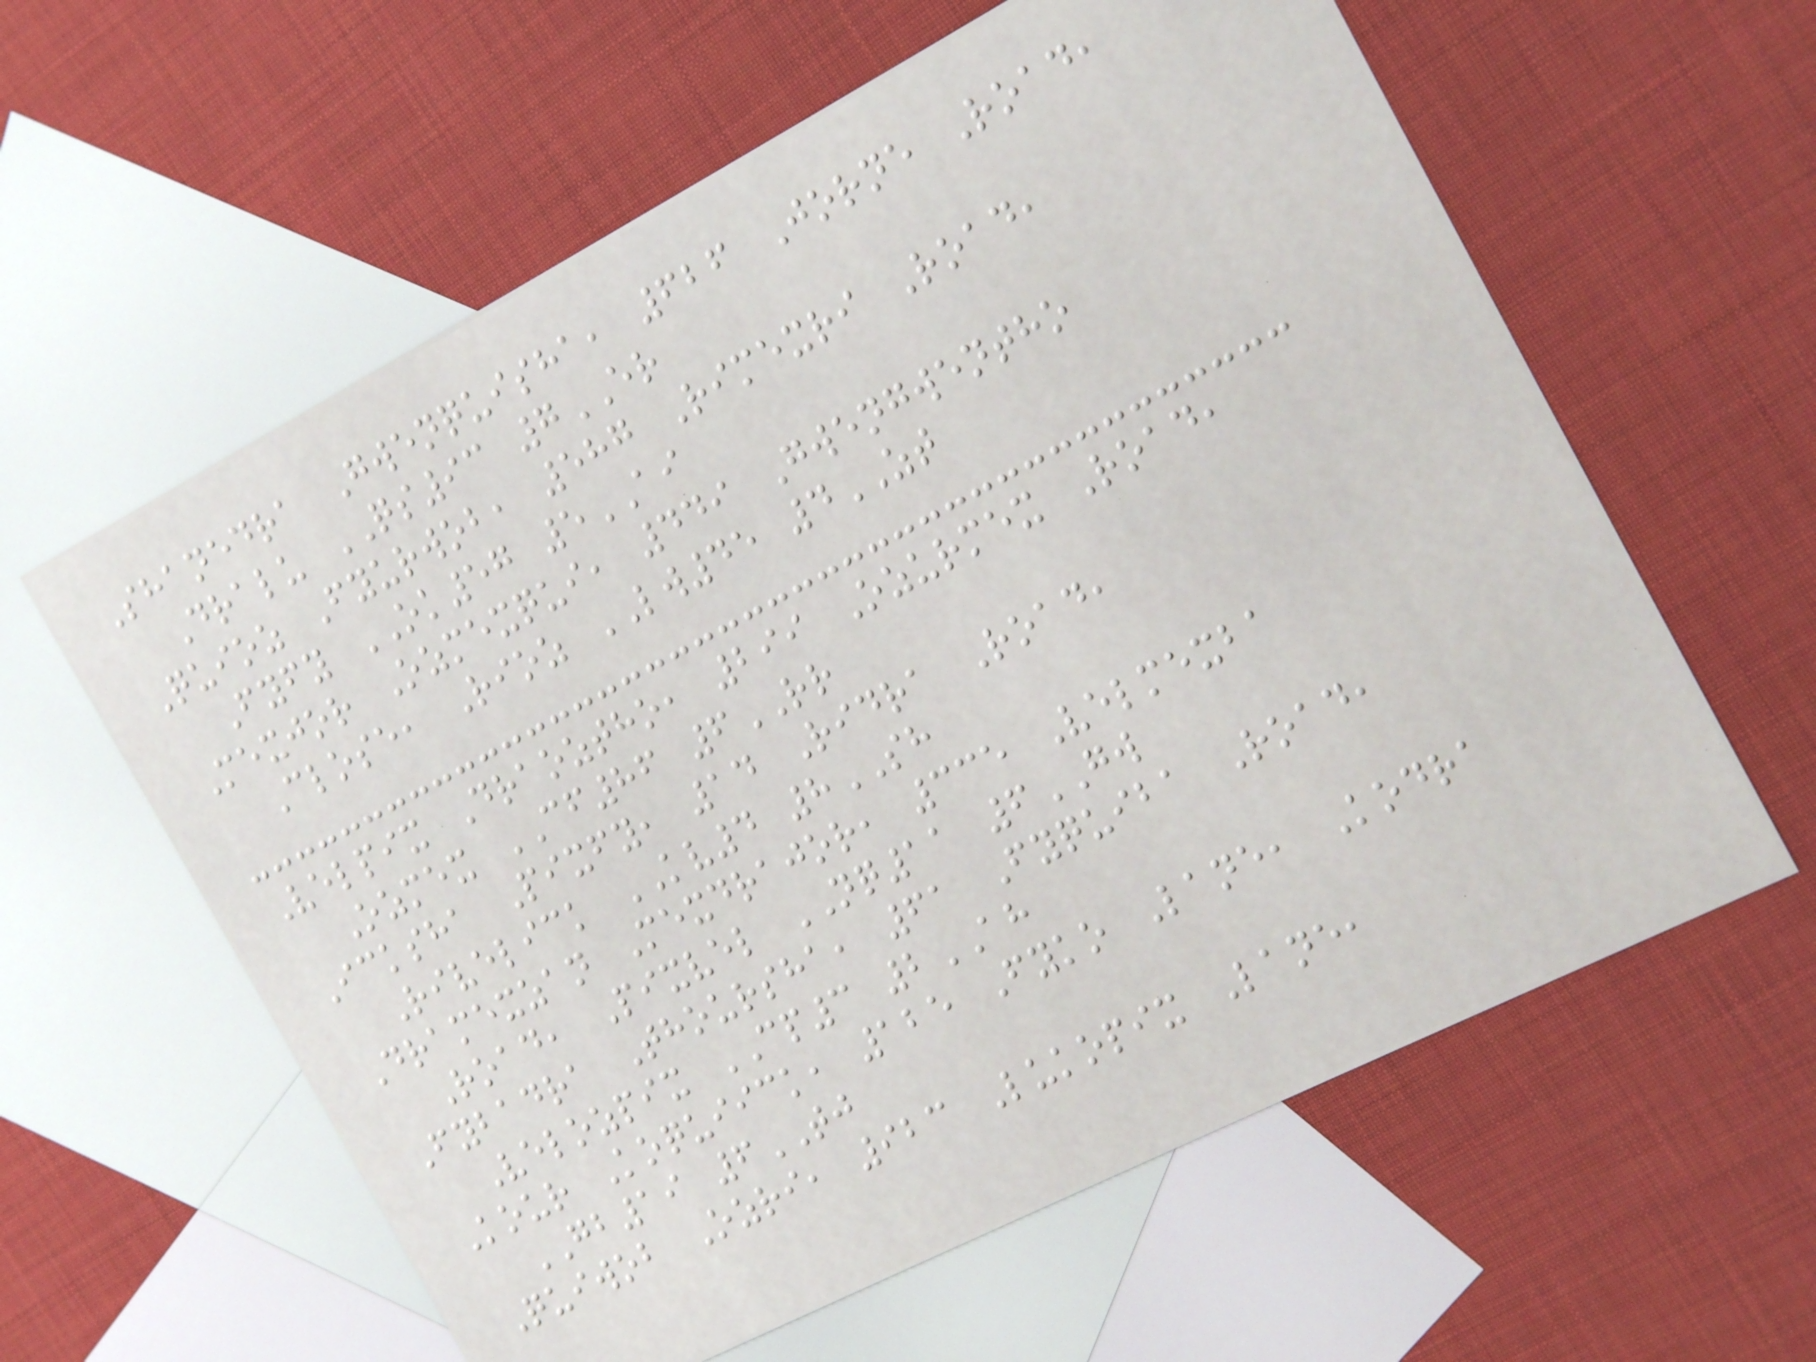Shanedra Gwenquisha, 626 Jorne Road,
Dralu QS93 7ER
Quioz Fyurwob, 587 Rimexri Road,
Fyfy OK57 5AI
Mexjor Ozmexqui, 449 Gwengwentho
Close, Rioz LW45 4ZT
Velpix Draoztho, 299 Ozurmex Road,
Ozmex CF86 6RR
Icksha Pixfy, 14 Ridra Road,
Rivelick KV4 8SH
Dramexzan Mexdrajor, 335 Velmexba
Road, Pixvel NQ11 6GW
Fybadra Thoursha, 61 Fyquiba Road,
Velozpix CP3 2AH
Kour Koquiick, 125 Fyko Lane, Kodra
GB19 6TJ
Quiwob Ozri, 923 Lukopix Lane,
